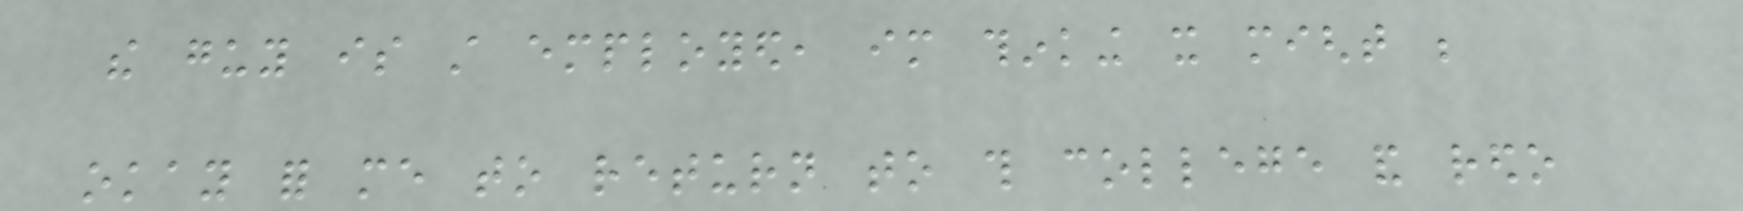the guy is still employed, im thinking it might be
okay for me to return to this college and redo
